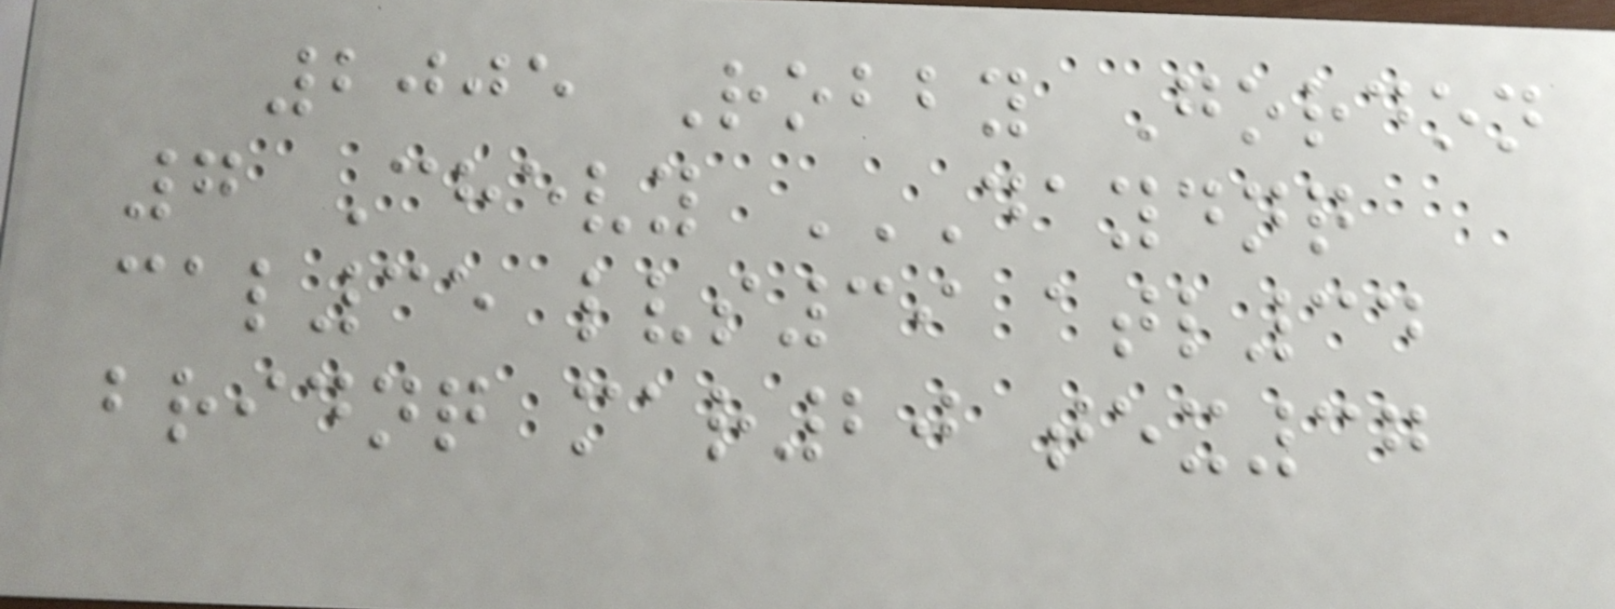2005 Robby Gordon
7 Chevy DAYDNQ
CAL35 LVS39 ATL34
BRIDNQ MAR20 TEX37
